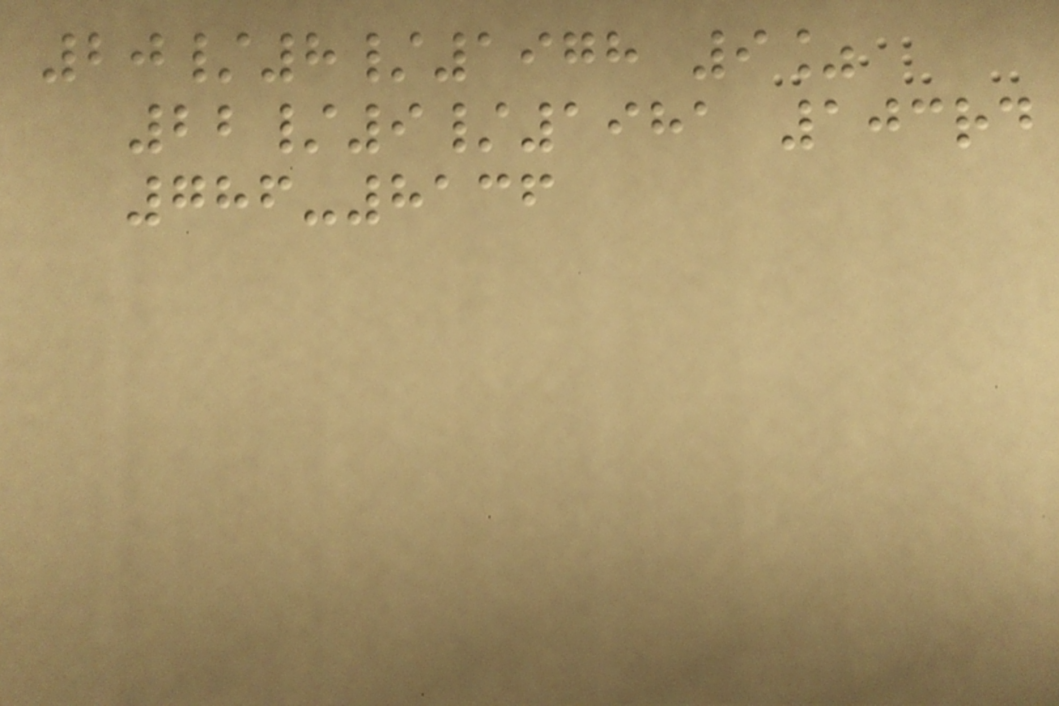20/8/1978 9%
22/9/1981 103rd
786-8136
